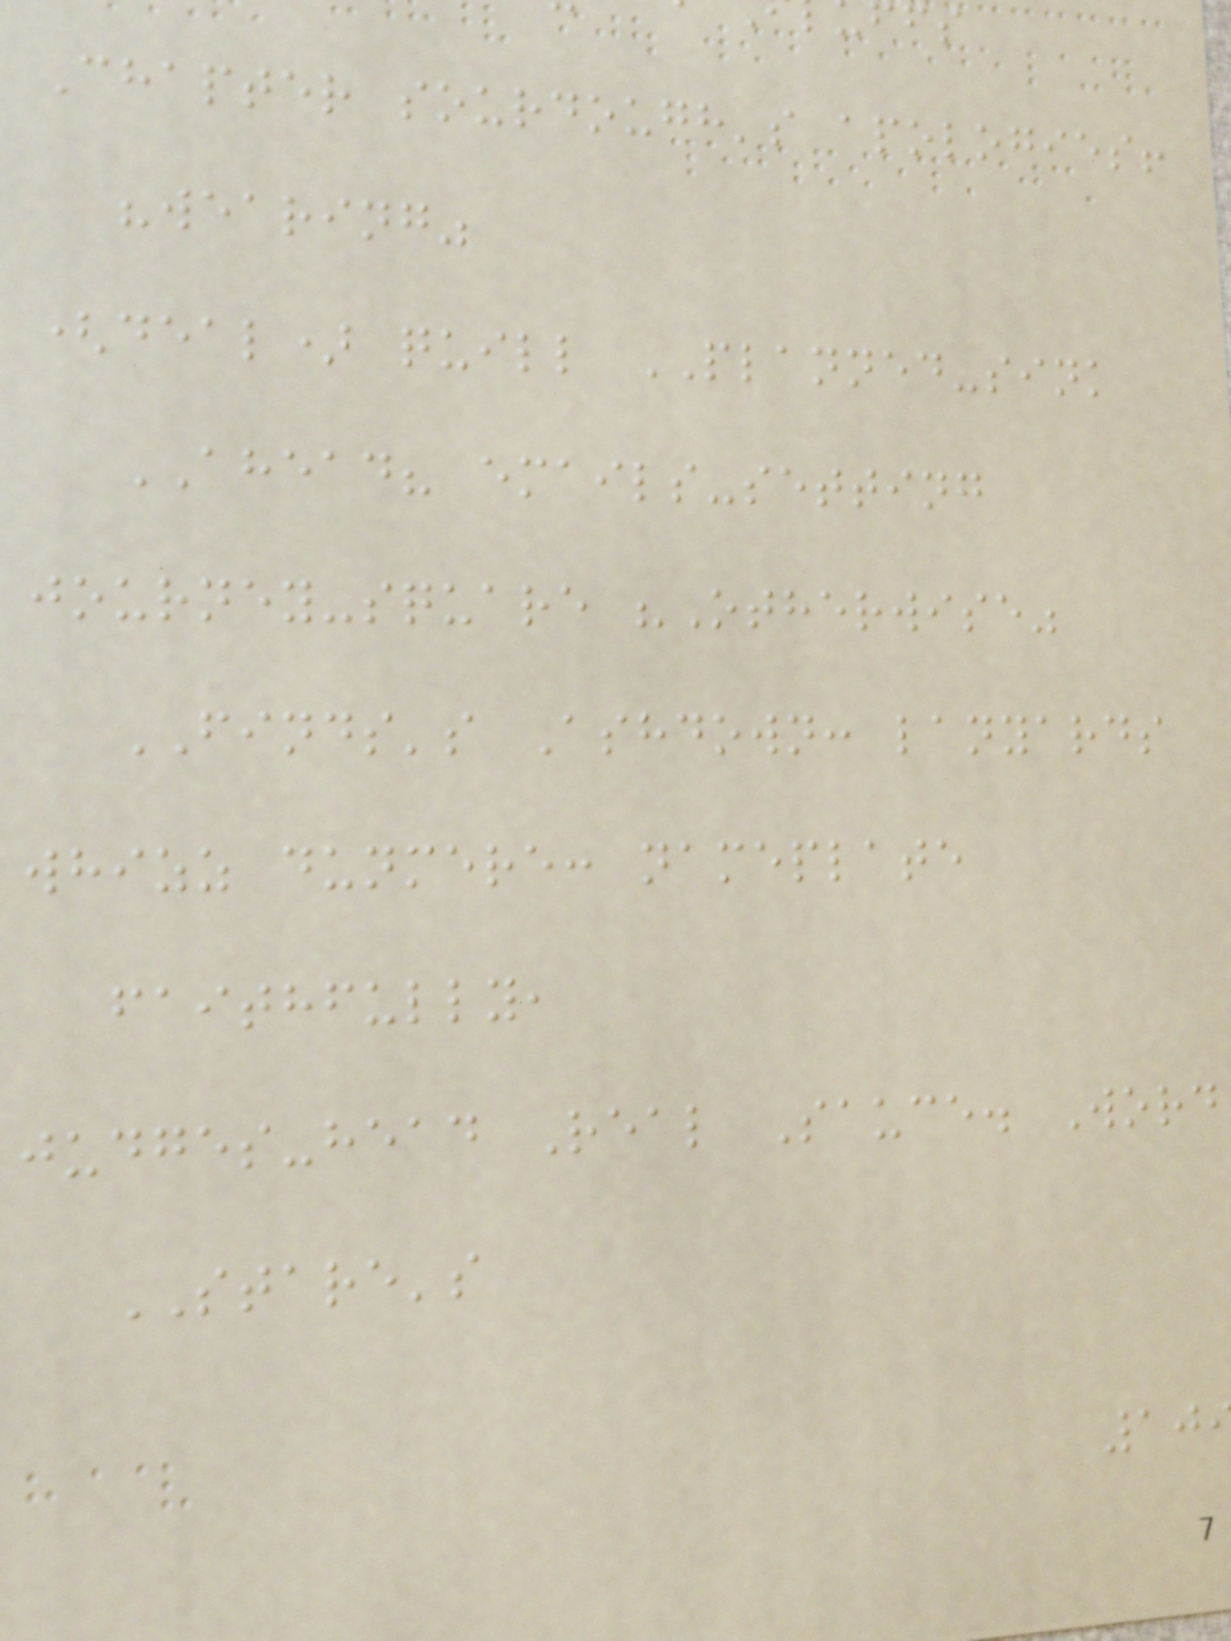Chapter sourdough's apologies!
"wearing"
(deal) quill PLANNED-sink
AHEAD? emails-setting
journey-square "Otherwise"
FINDS's Ashdown: lanyards
whizz dunmere: nameplate
faithfully,
judges-head Real Sauce. Word
STARE's
